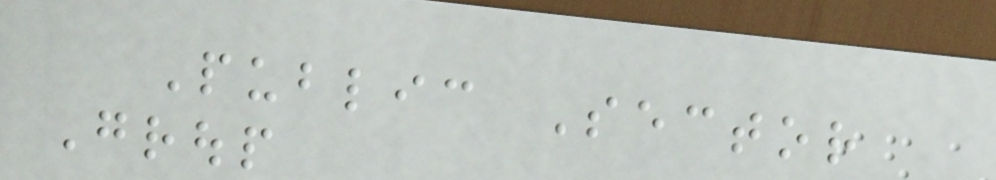Public Sector
Group
